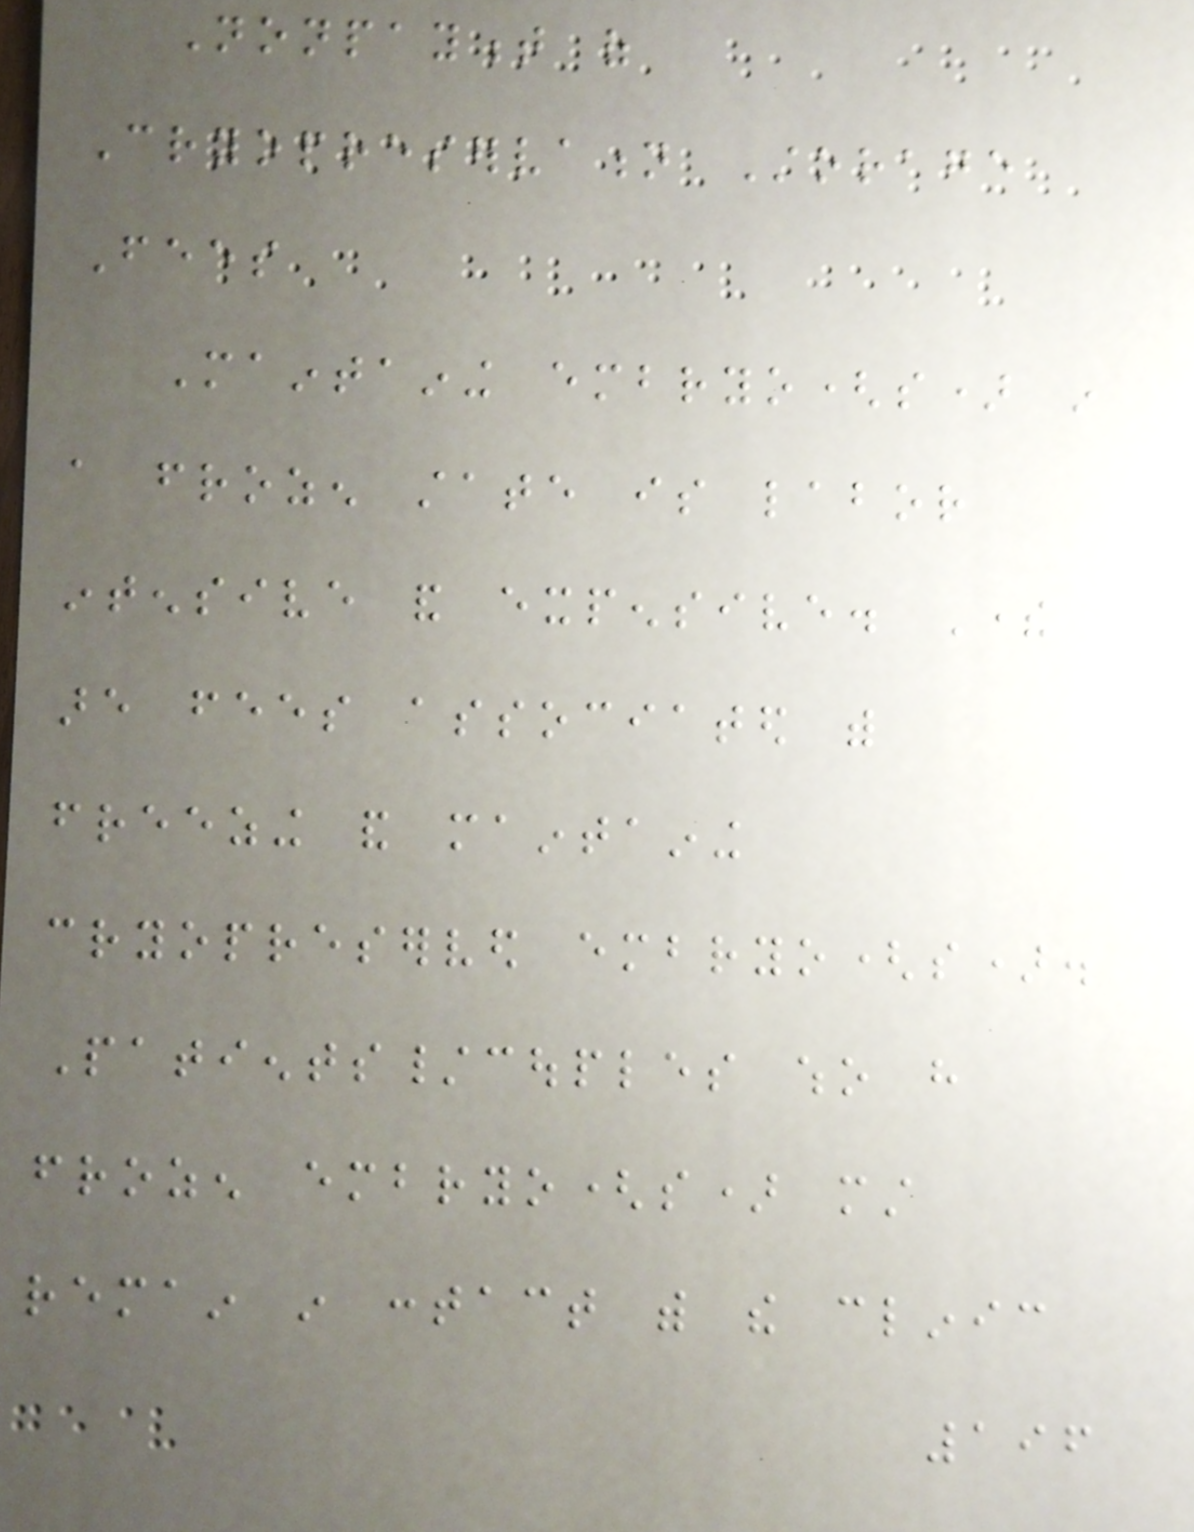Nonpayment of
Cryopreservation Storage
Fees
Maintaining embryo(s) in
a frozen state is labor
intensive and expensive. There
are fees associated with
freezing and maintaining
cryopreserved embryo(s).
Patients/couples who have
frozen embryo(s) must
remain in contact with the clinic
196
